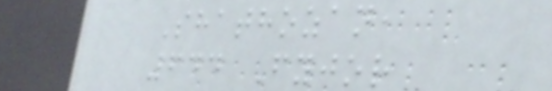Shathozan,
644 Fyjor
